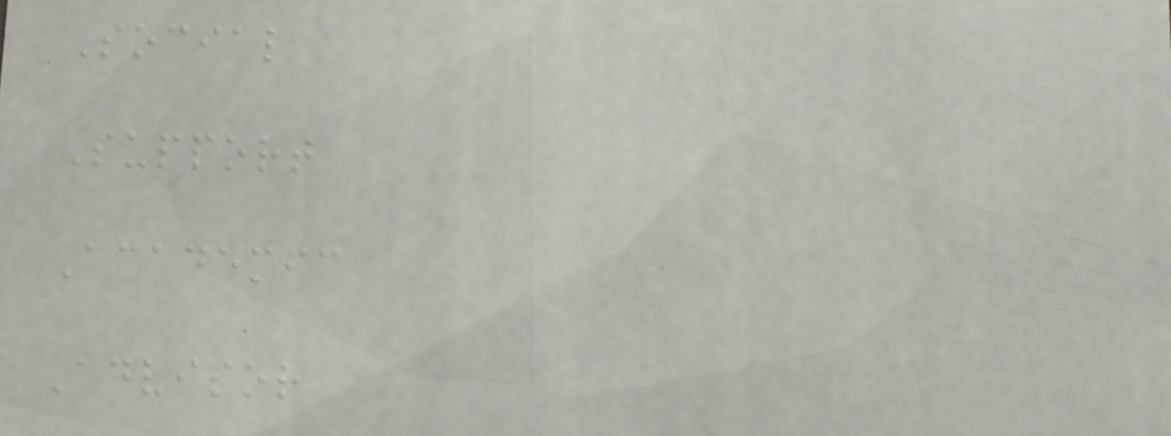Social
Support
Academic
Advisor
